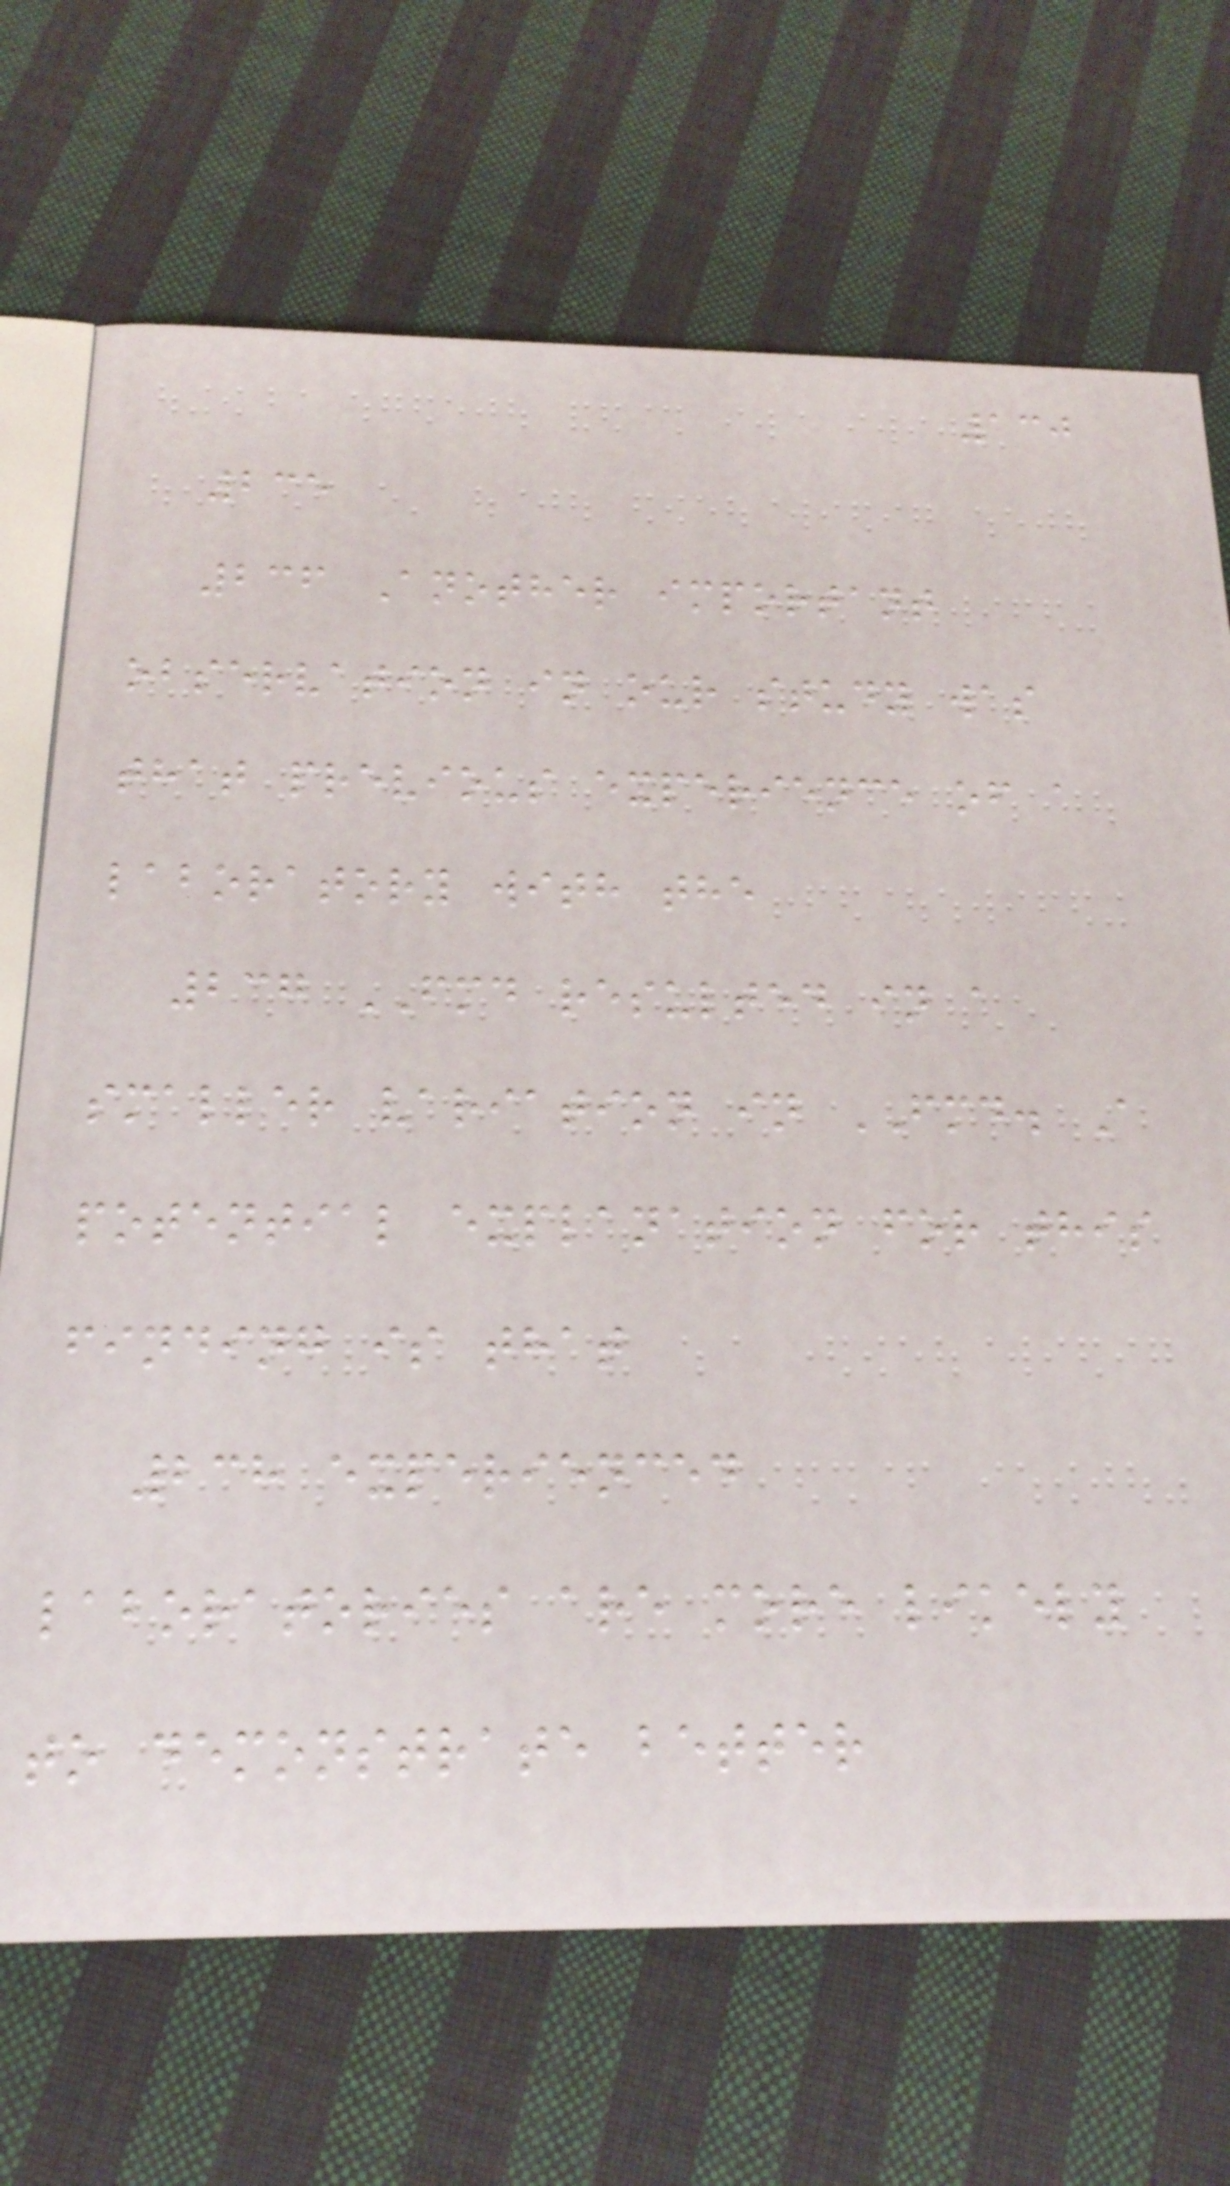130
235
236 Another important
observation in our study was
that previous experience of a
laboratory with the
237 FMD resulted in a
smaller variation in FMD. A
potential explanation for this
finding is that
238 experienced
laboratories are more likely
to demonstrate better
